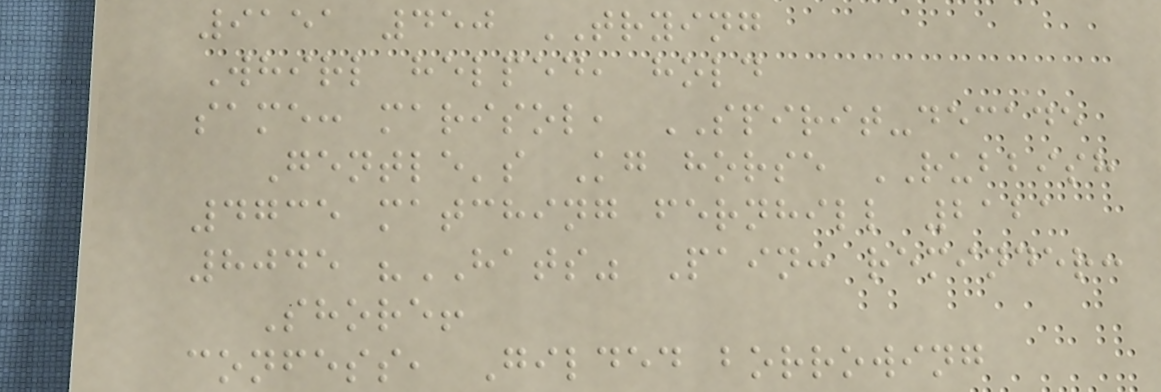9151 450 TRYING
Whirl helped, hold
same: marisol, SPIRIT-decade
Gentle's Kg horse RUBBISH
4735 matching fernhill 2121
8045 "HATS" Pain: reminder:
Shore!
confess, Gilded borrowing
